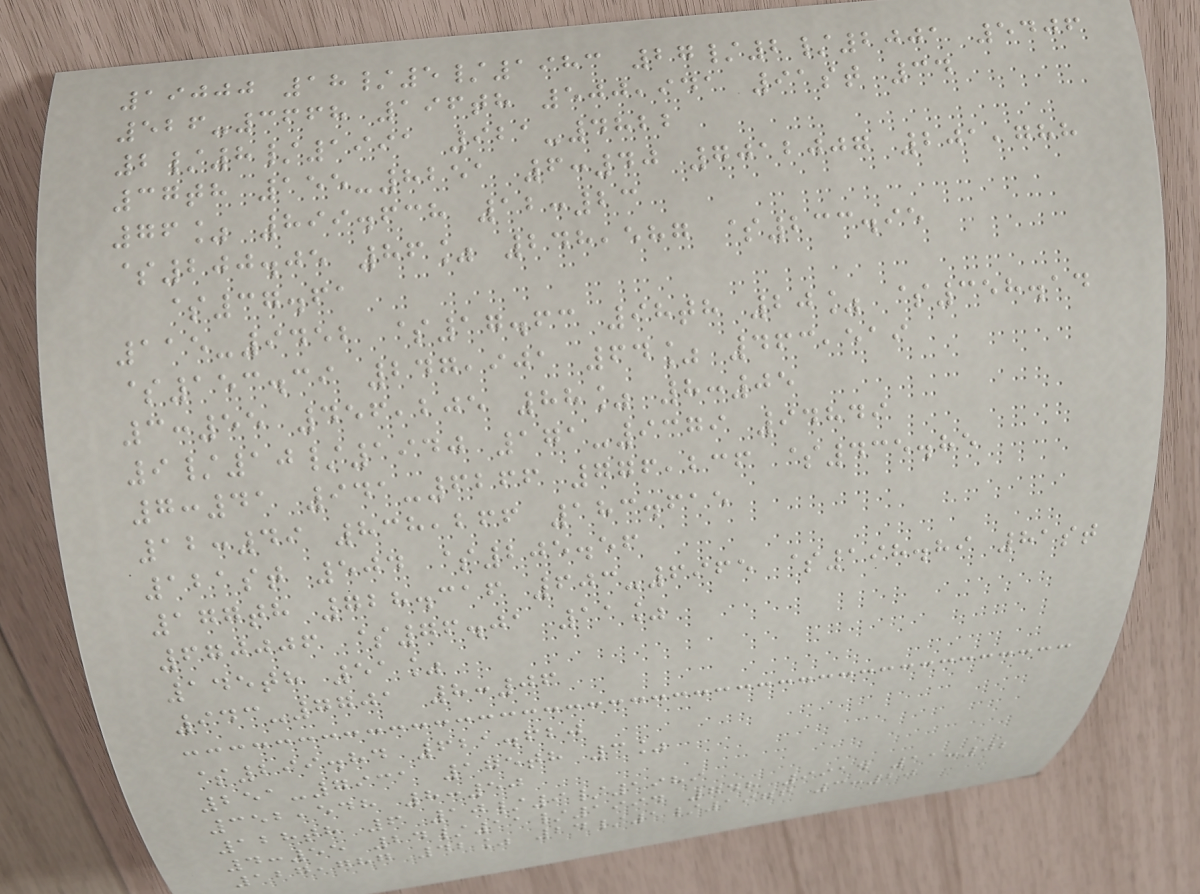19000 18/5/1983 27/2/2001 5406
526-3668 196th 500,941 91st 34
2/8/1991 921-4822
37th 155-8251 6:40 7012007 201,788
76% 899.638 12:23
$200.05 86% 248,587 $233.95
$37.61
115-9452 $17.63 98th 20% $358.14
$153.39 247,901 64% 463,519
3:55 456,205 88% 8:05
9/10/1940 171-9379 94849
7:41 941-6266 776,236 $435.85
12:49 838,266 183.615
121st 504 $205.56
177th 728.316 603-6965 $198.89 81st
670006 $76.01 11%
145th 51%
943-7701 8:06
$299.84 621.620
251-7931 175th 3%
352,548 8:50
128th 6 10/9/1989
4:55 24/11/1994 748 9914 11:02
127,787 42% 24/1/1976 3:20
